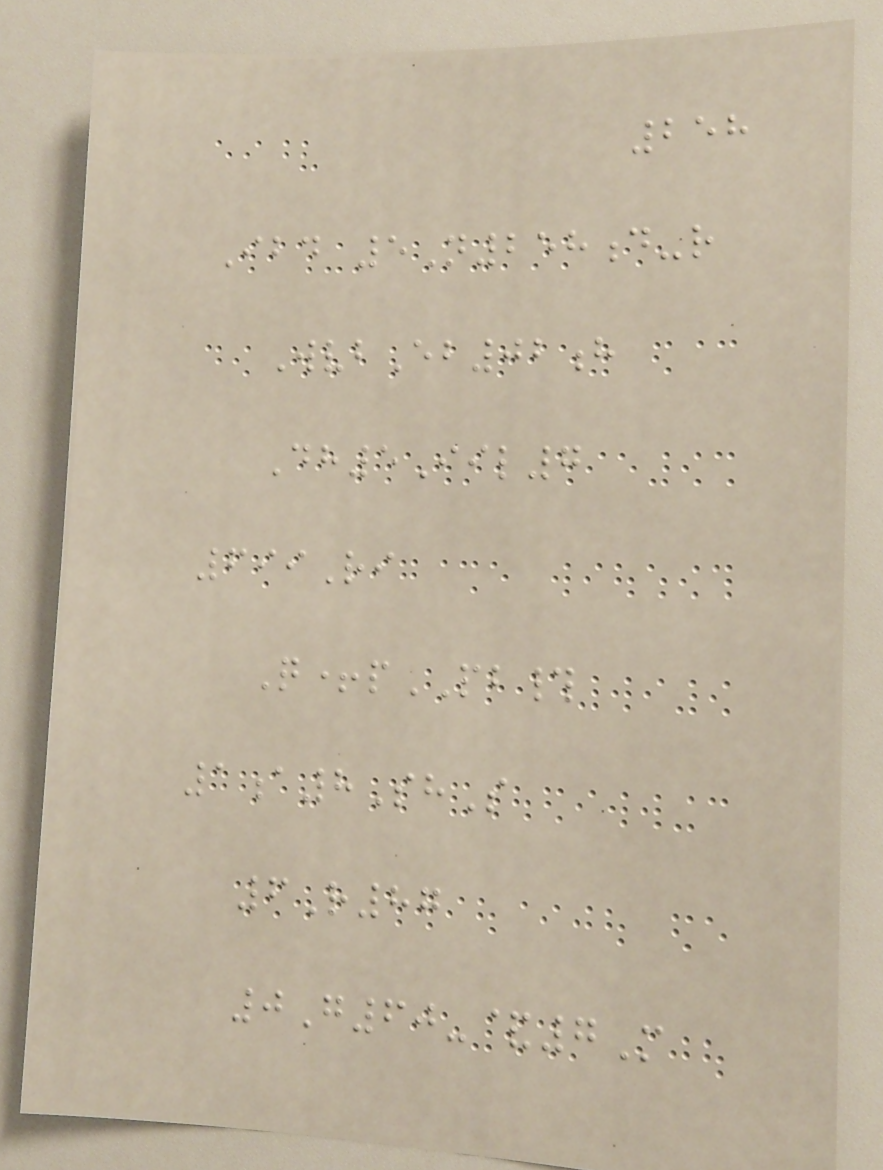258
Ibd 5N258d-r
WvbEb02h
Dh5Iil7
699Ri
Q+pPB#
1a8ShS
6R87
0G60-&7M
